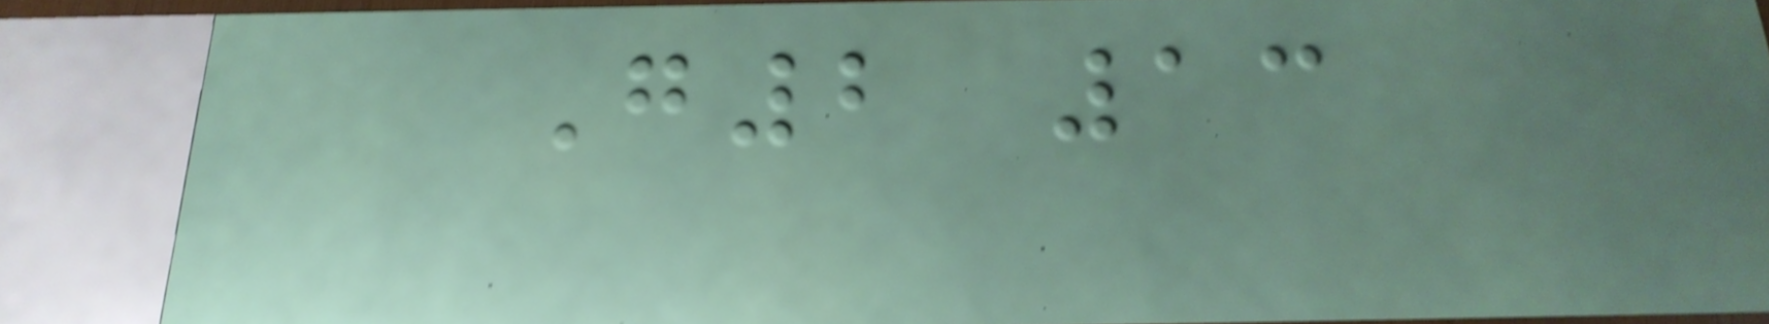G2 13
